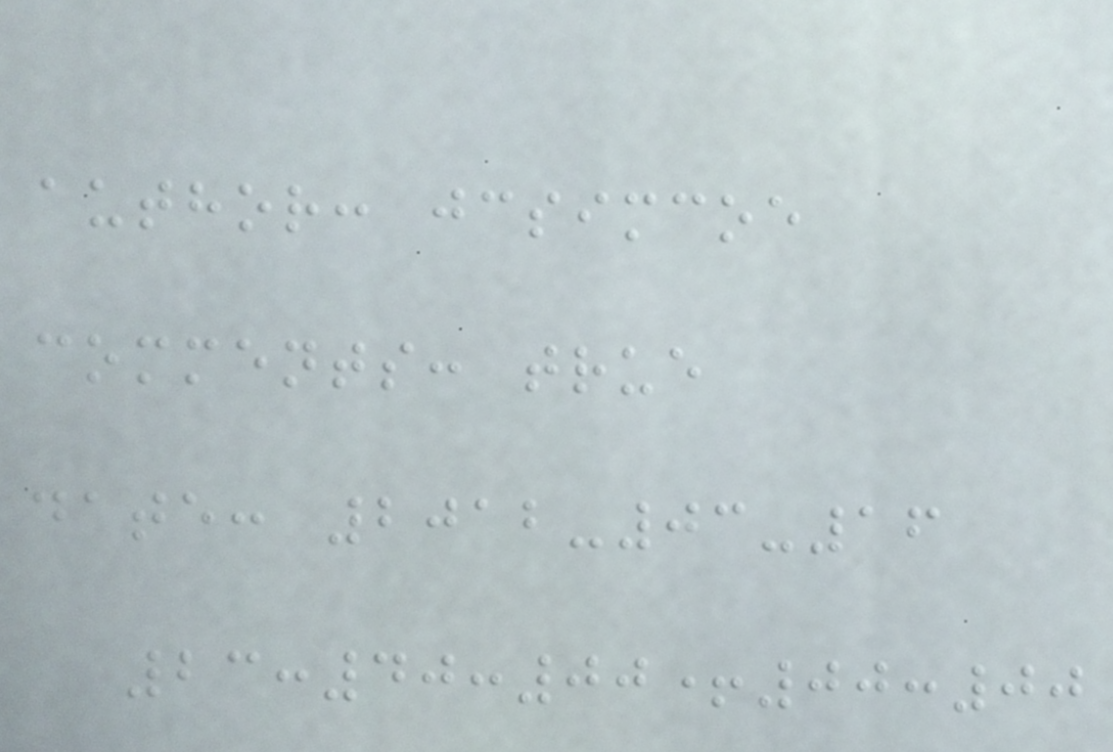author: jcsimcoe
comments: true
date: 2012-03-16
23:40:00+00:00
